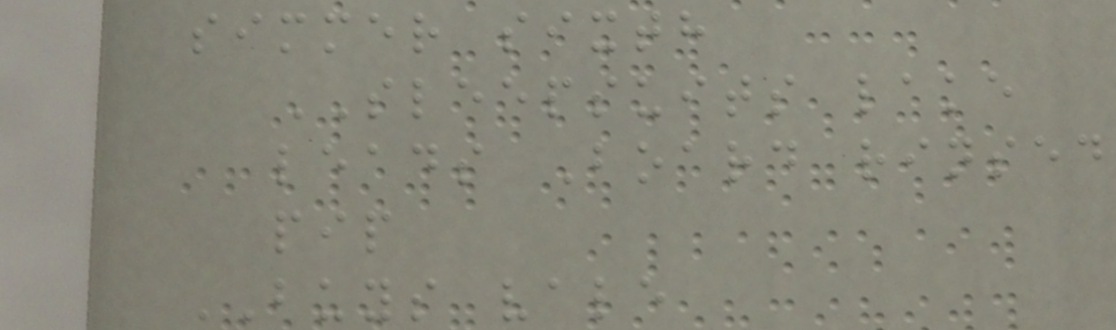simmer sixth
SLEEPSUITS lake
leads Board rinsed
pip
BUYS vale
